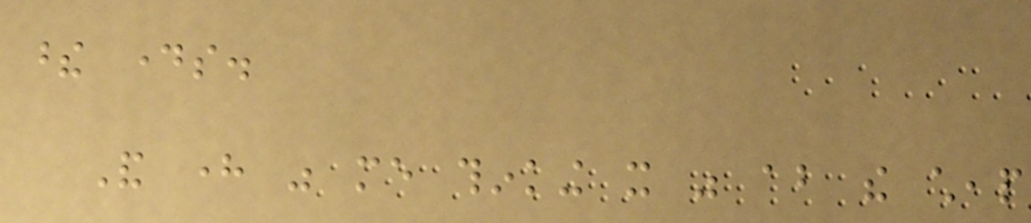these days.
And here was me thinking it was about the cheap
